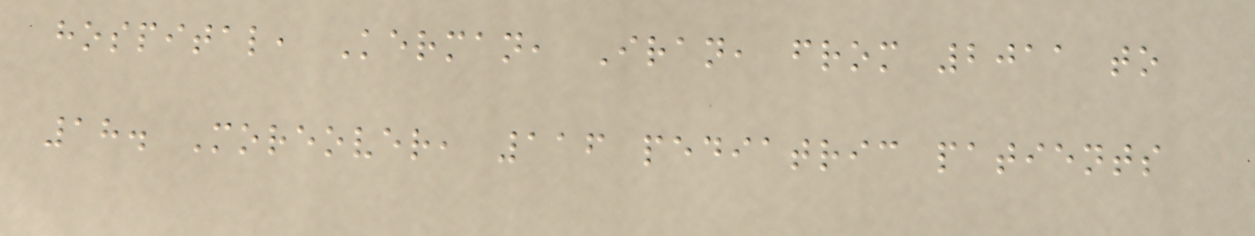hospital, Kerman, Iran, from 2011 to
18. Moreover, 116 pediatric patients
